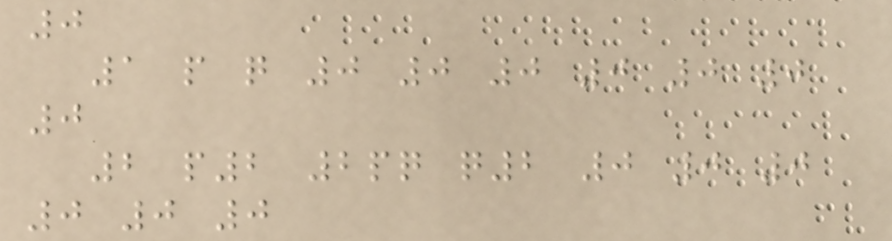0
1 p q 0 0 0 0 0 0
0
2 p2 2pq q2 0 0 0
0 0 0
